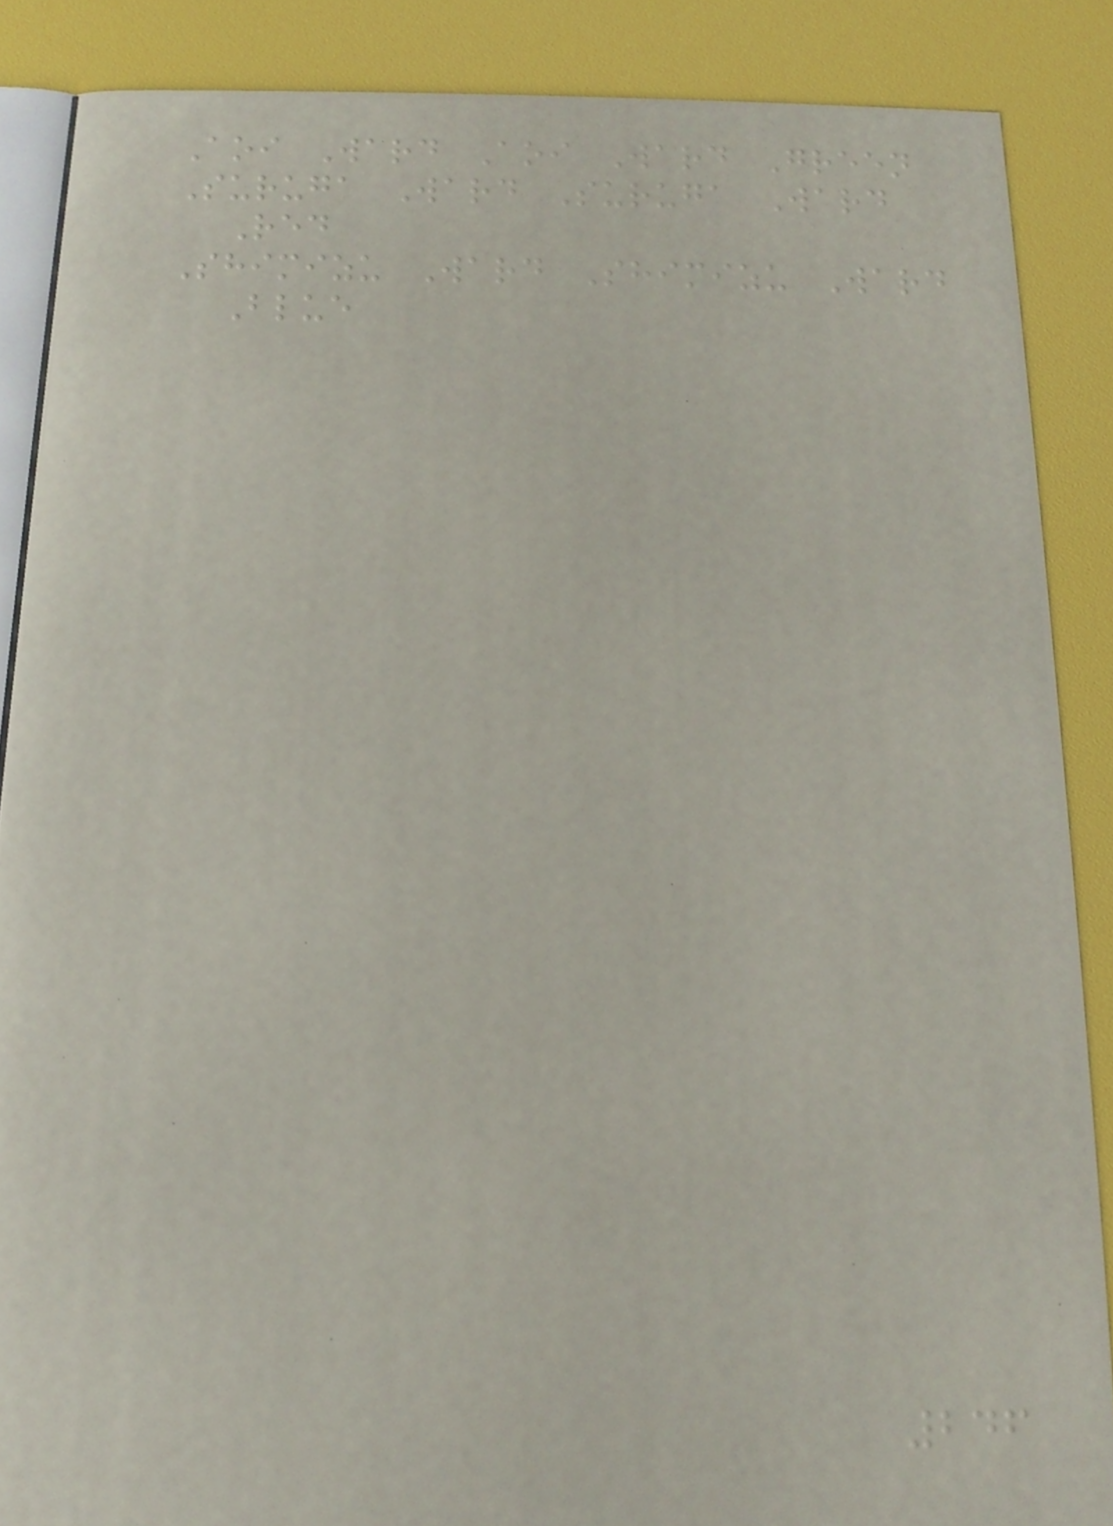Aoi Ward Aoi Ward Green
Suruga Ward Suruga Ward
Red
Shimizu Ward Shimizu Ward
Blue
246
